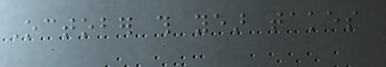October this year takes
